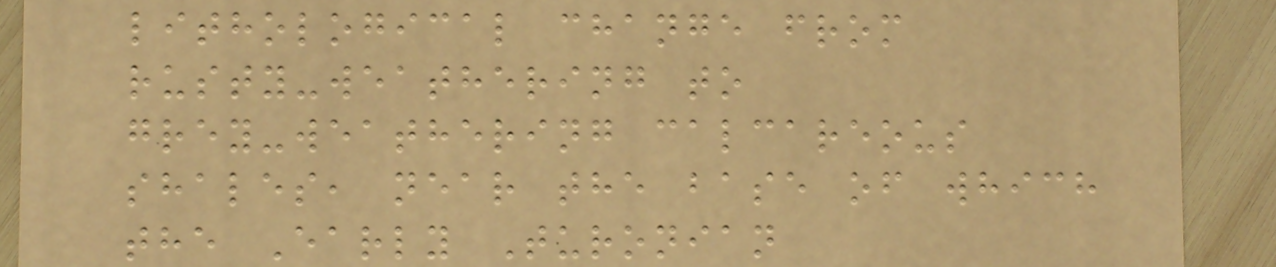lithological change from
rusty-weathering to
grey-weathering calcareous
shales, near the base of which
the Early Turonian
